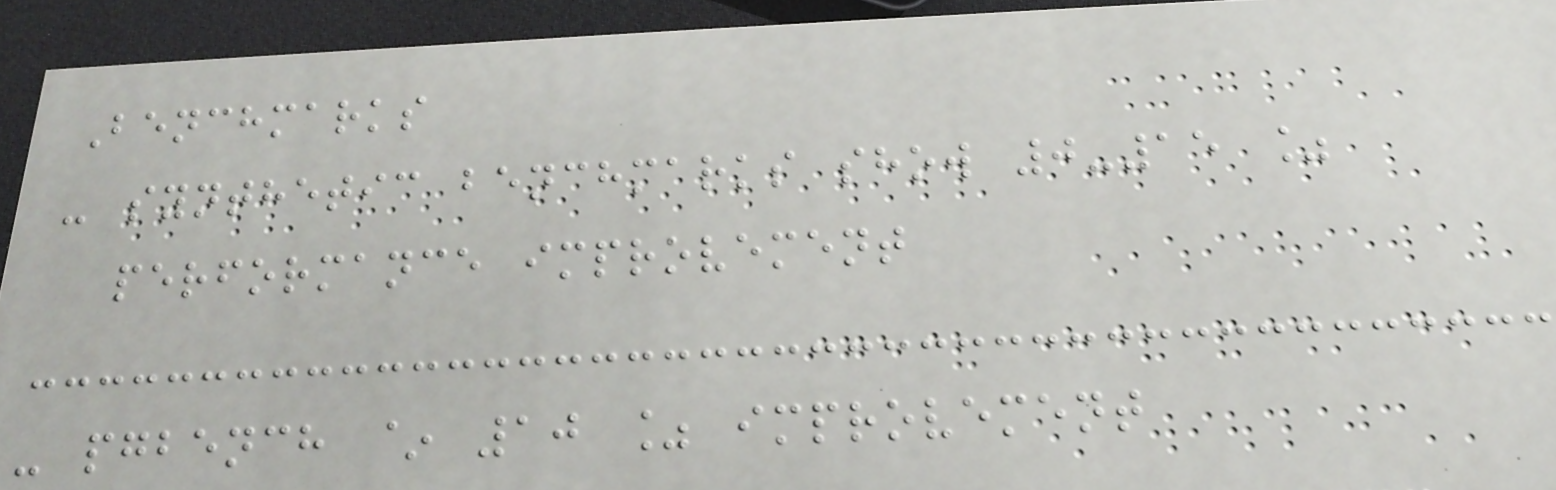Benchmarks
- synthetic benchmarks show 0-15 %
performance improvement
- pgbench ~ 10 % improvement
